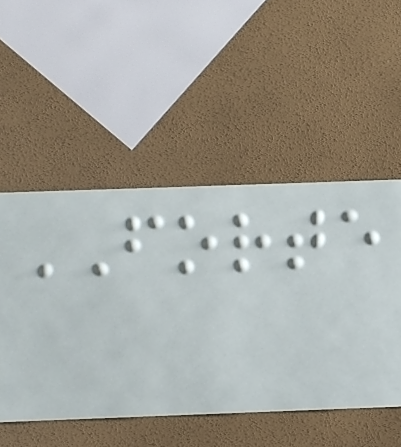FORTE
